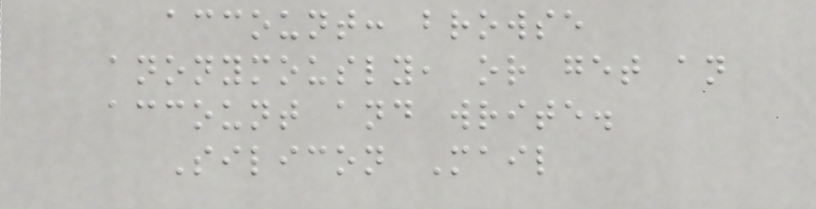account: browse
anonymously, or get an
account and write.
Silicon Mail
